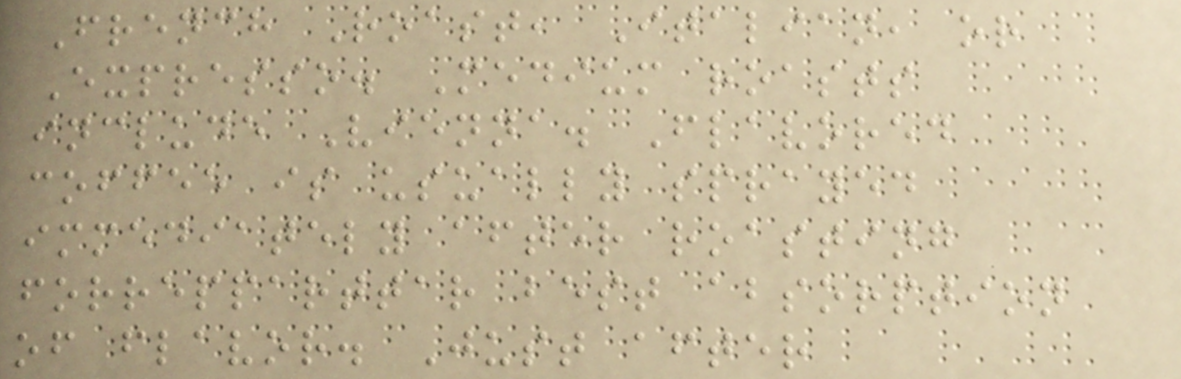French Roast, Italian, or
Expresso. Medium roasts
include Vienna. Flavored
coffee is usually sprayed
immediately after roasting
forrepparttar best absorption
of flavor. Just after
